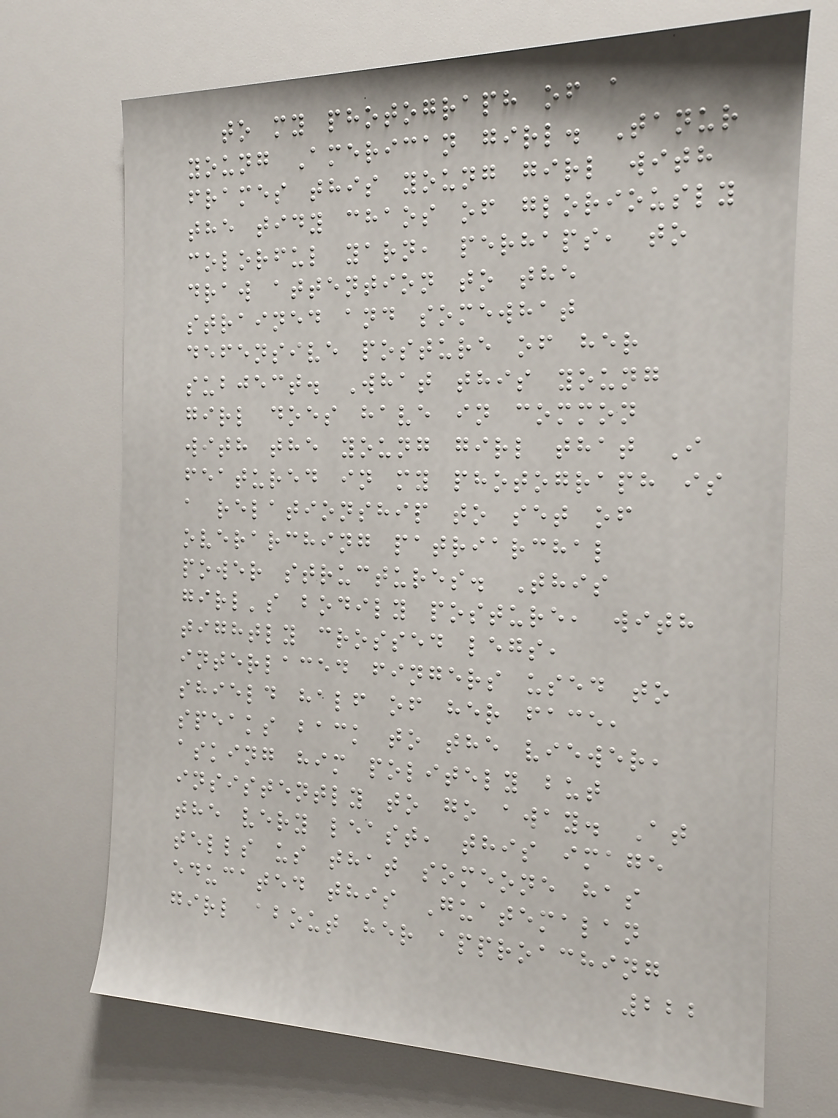to my photograph of a
young American girl. Tanur
frames this young girl with
the tidy chaos of gloriously
colorful yarn, perhaps, to
draw attention to the
strained and somewhat
defensive posture of her
subject. What this young
girl does have in common
with the young girl that I
featured in my photograph is
a relationship to set of
overarching patriarchal
power structures. This
girl's bodily posture, with
tightly crossed legs,
interlaced fingers used to
shield half of her face,
speaks back to the viewer,
asking him politely but
insistently to go away. At
the very least, this image
tells us that someone has
educated this Guatemalan
girl about her approaching
222
